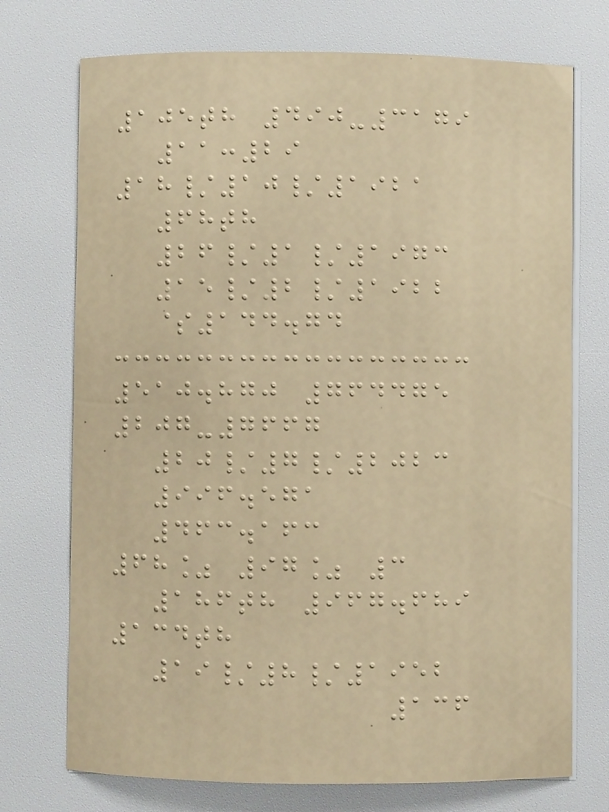105th 490-3179
11:29
18/10/1921
68th
26/1/1973
15/2/1922
$144.74
510.870 764475
207-7667
20/7/2023
996.571
463.163
68% 97% 3
186th 967.689
134th
19/8/1952
136
